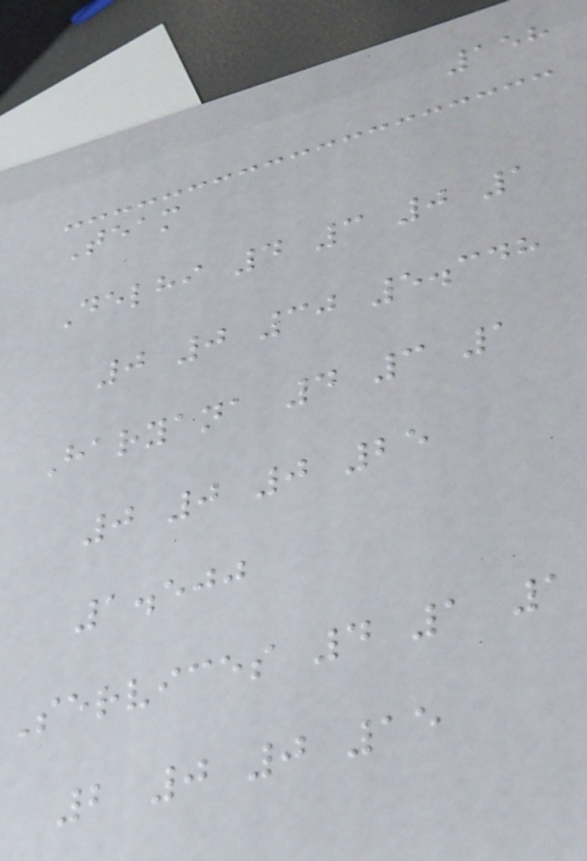158
Team
Delhi 4 3 0 1
0 0 30 5.348
Haryana 4 3 1
0 0 0 25
1.500
Services 4 1 1
2 0 0 15
